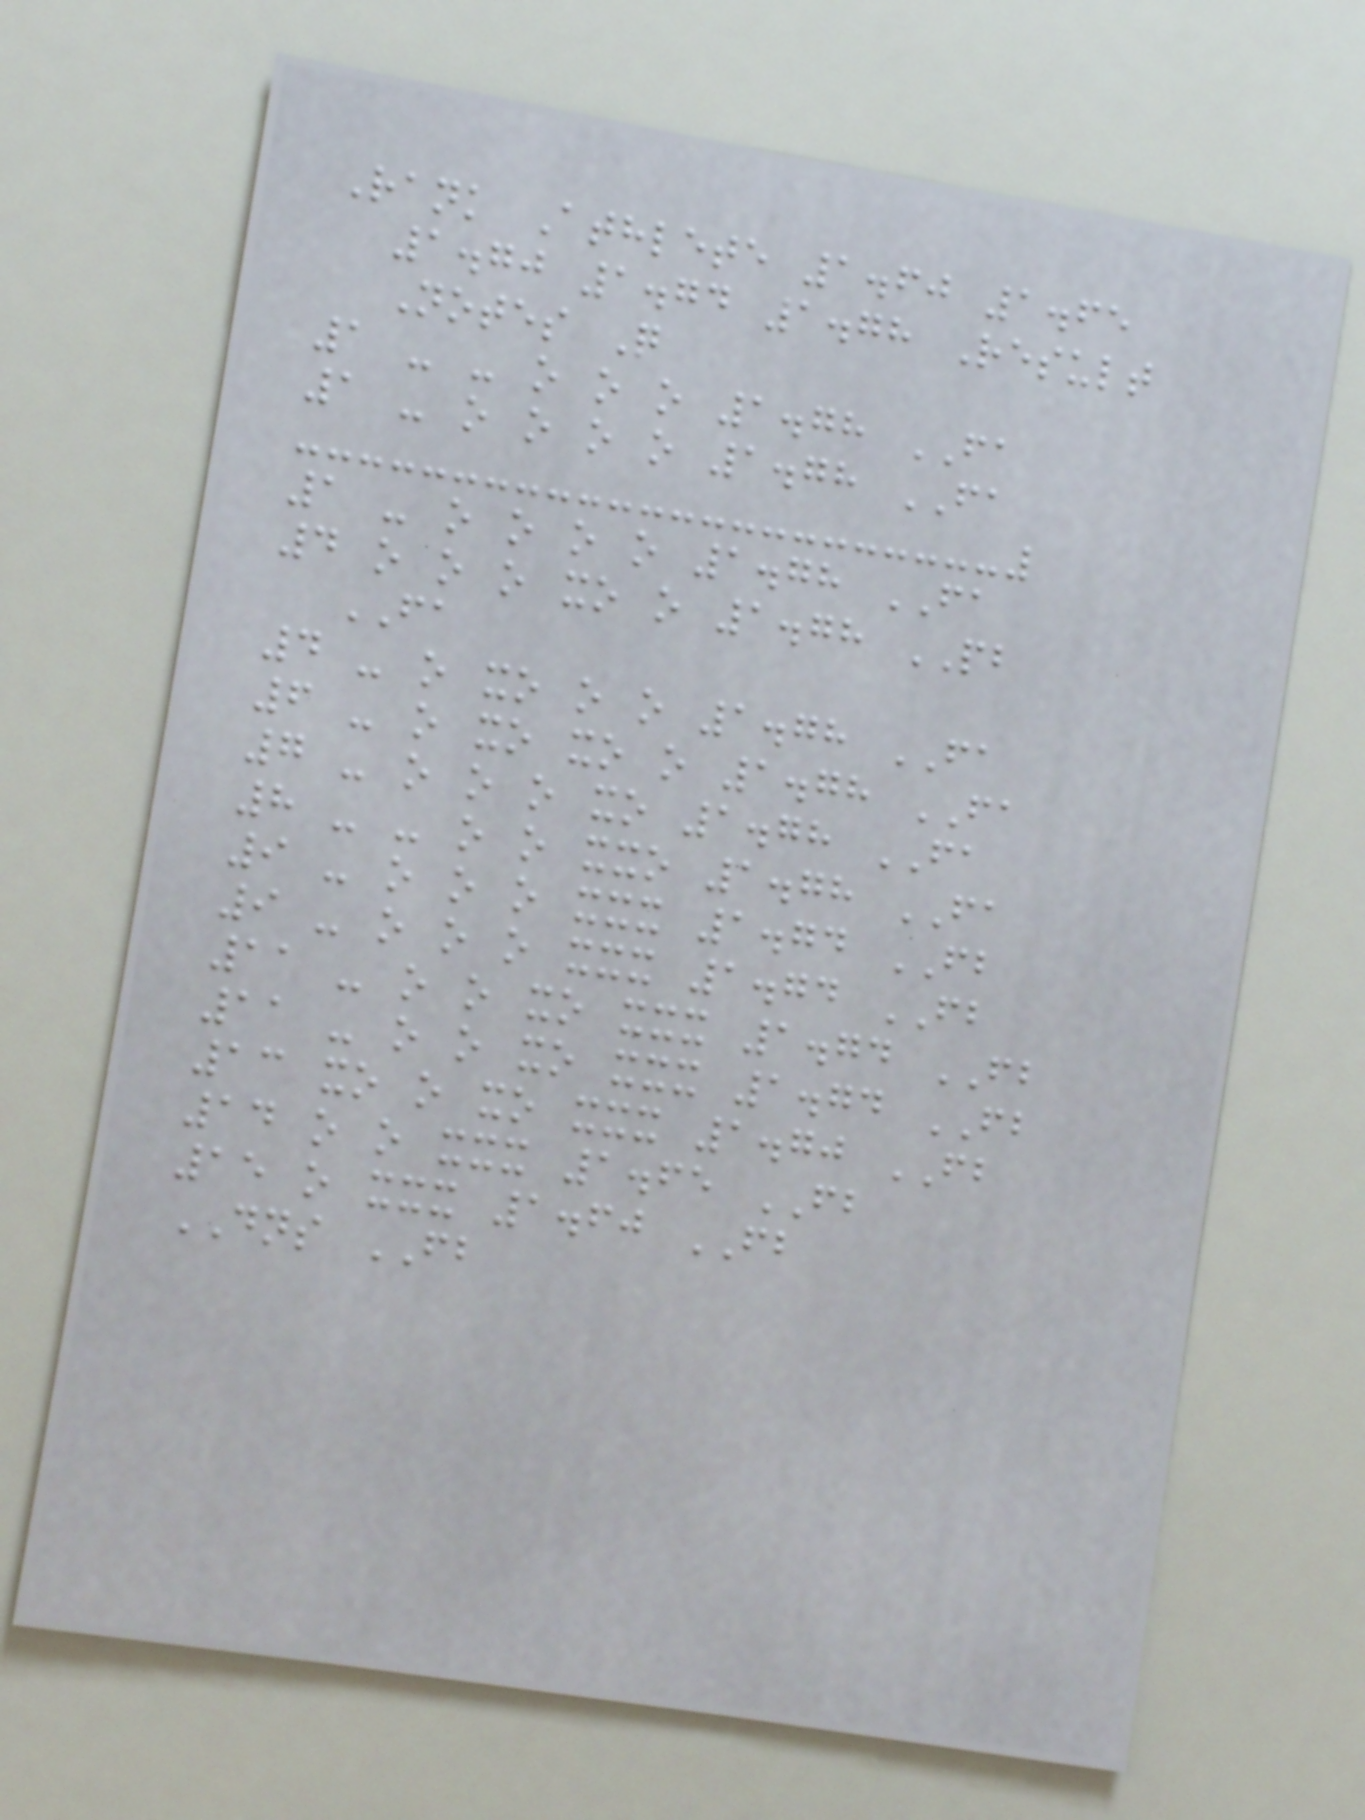Rank Athlete 1.60 1.65
1.70 1.74 1.78 Result
Notes Q
1 - - o o o 1.78 FA
1 - o o o o 1.78 FA
1 - o o o o 1.78 FA
4 o o o xo o 1.78 PB
FA
4 - o xo o o 1.78 FA
6 - o xo xo o 1.78 FA
7 - o o o xo 1.78 FA
8 - - o o xxo 1.78 FA
9 - o o o xxx 1.74 FB
9 - o o o xxx 1.74 FB
11 - o o xo xxx 1.74 FB
11 - o o xo xxx 1.74 FB
13 xo o xo xxx 1.70 FB
14 o o xxx 1.65 FB
15 o xxx 1.60 FB
DNS FB
